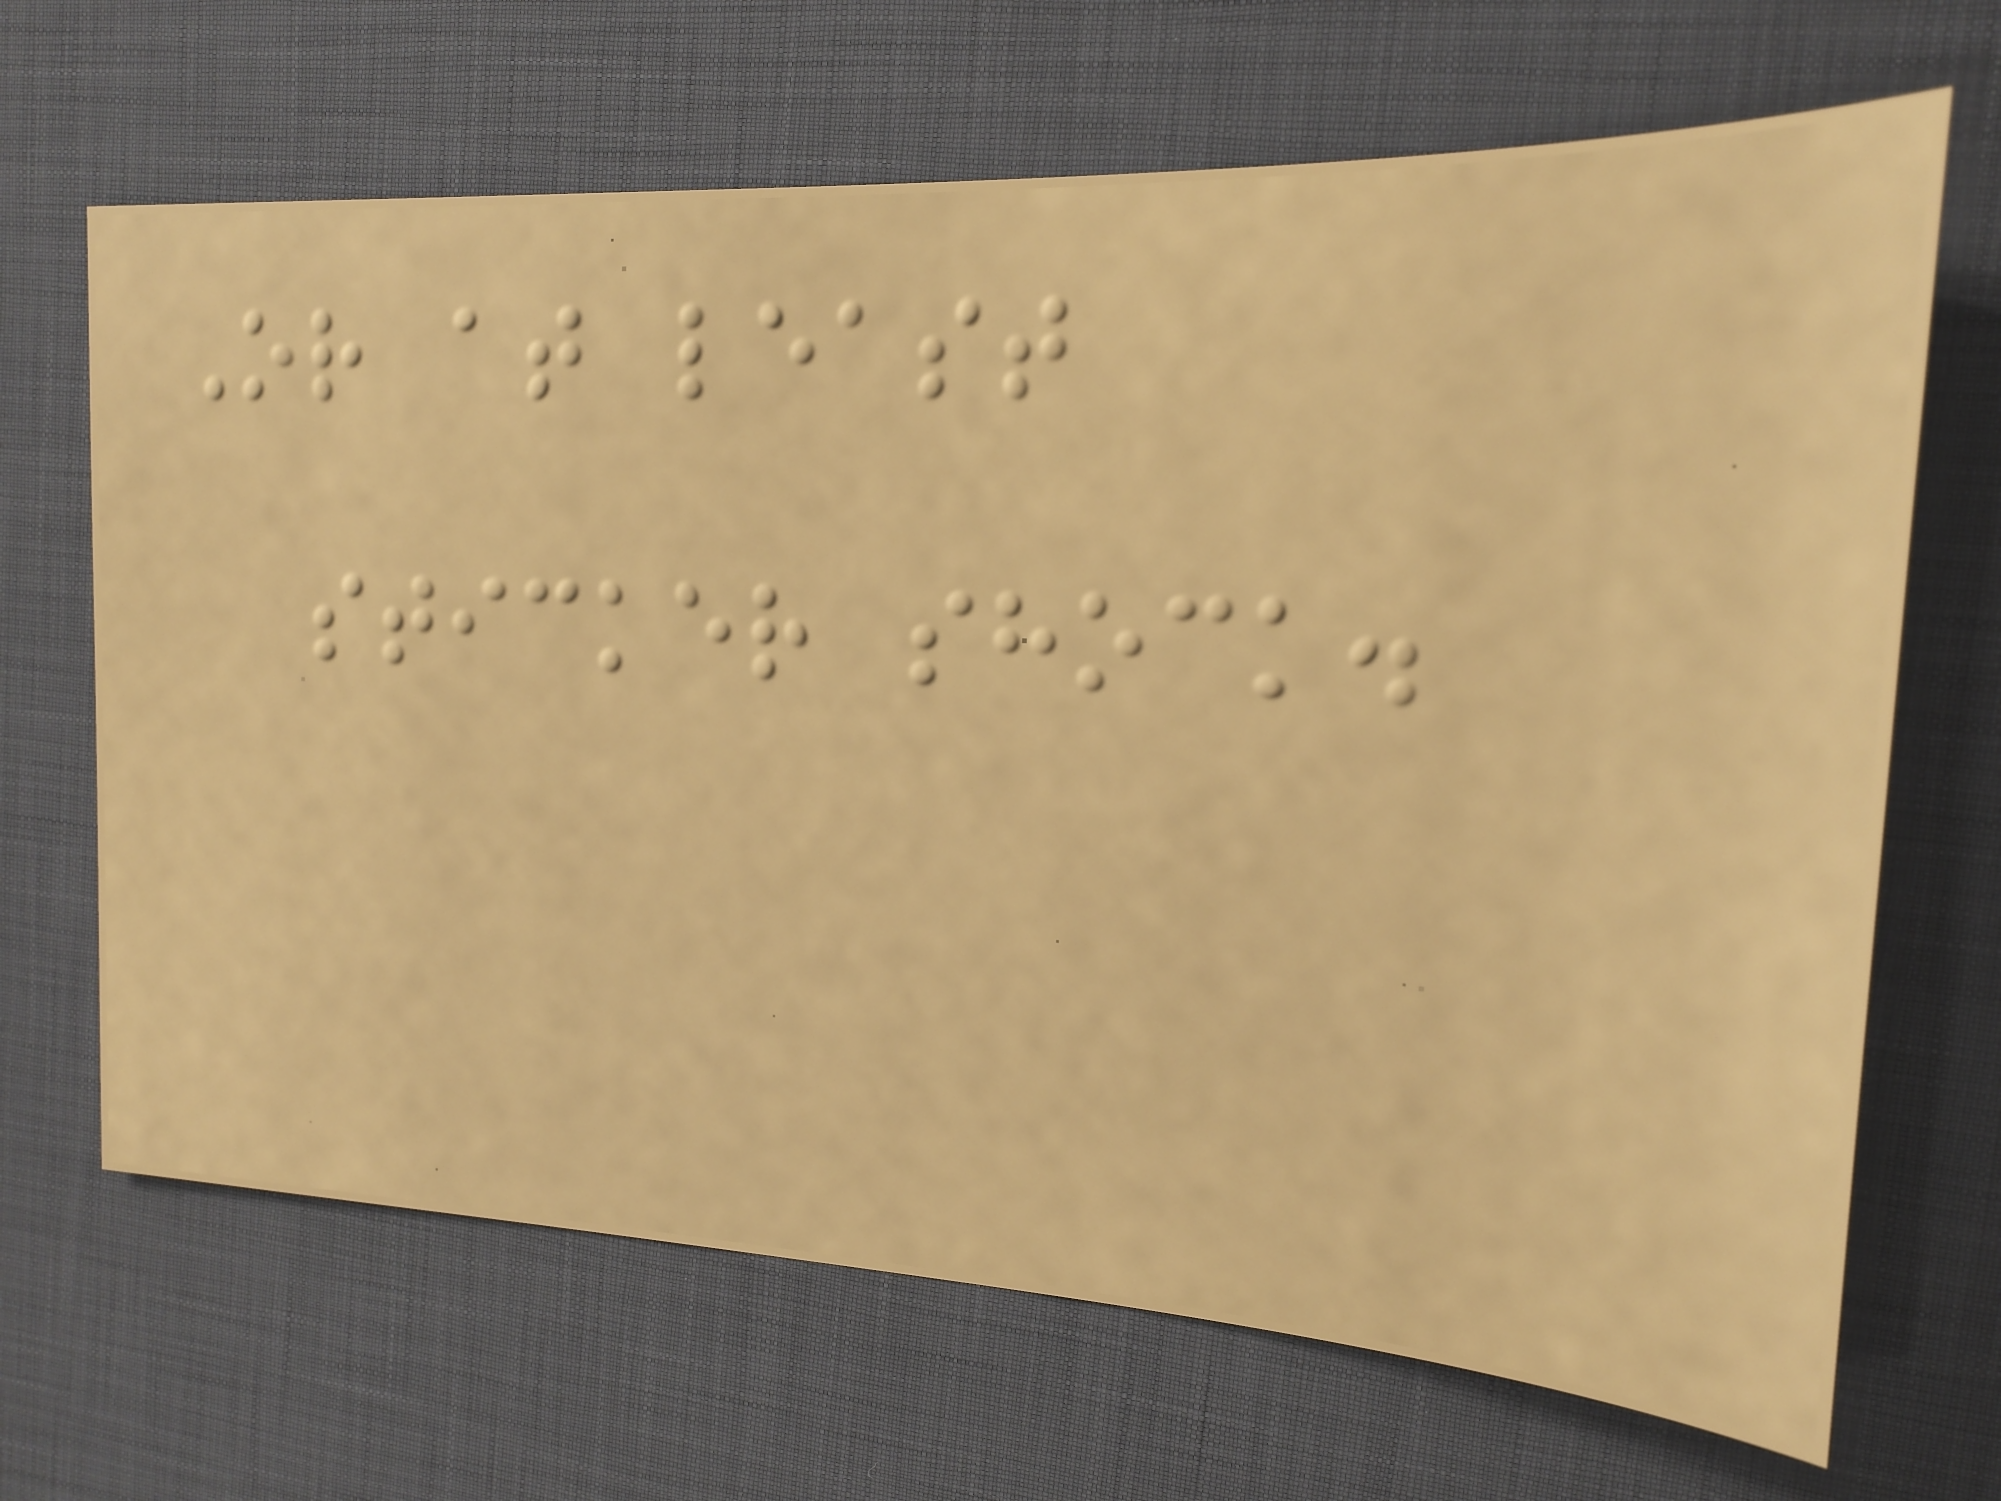Or at least
sticker shock.
